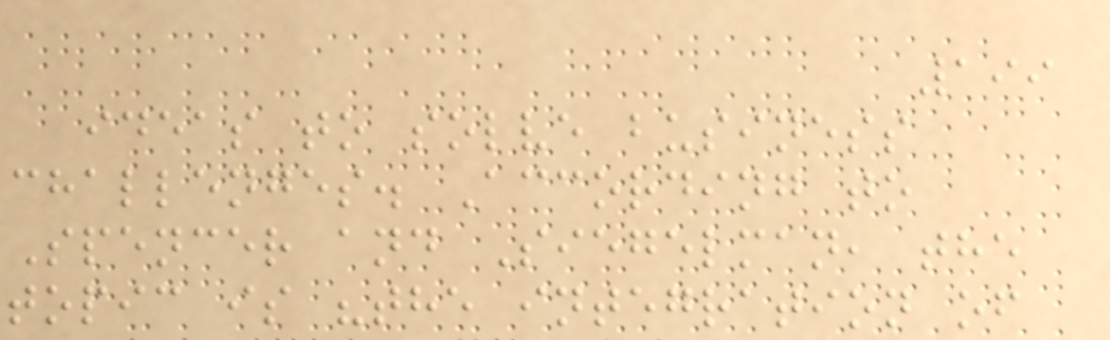199
ideas to solve business
challenges. According to
Spencer and Siegelman, the
topic is "the integration of
